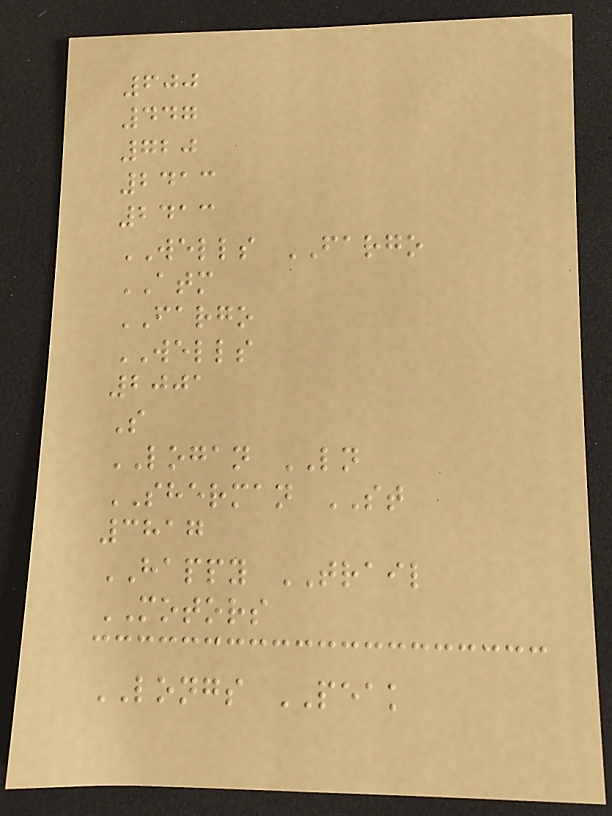600
447
720
2413
2413
WELLS FARGO
ATM
FARGO
WELLS
2001
S
LOGAN LN
SHERMAN ST
3817
HAPPY TRAIL
MOTORS
LONGS PEAK
